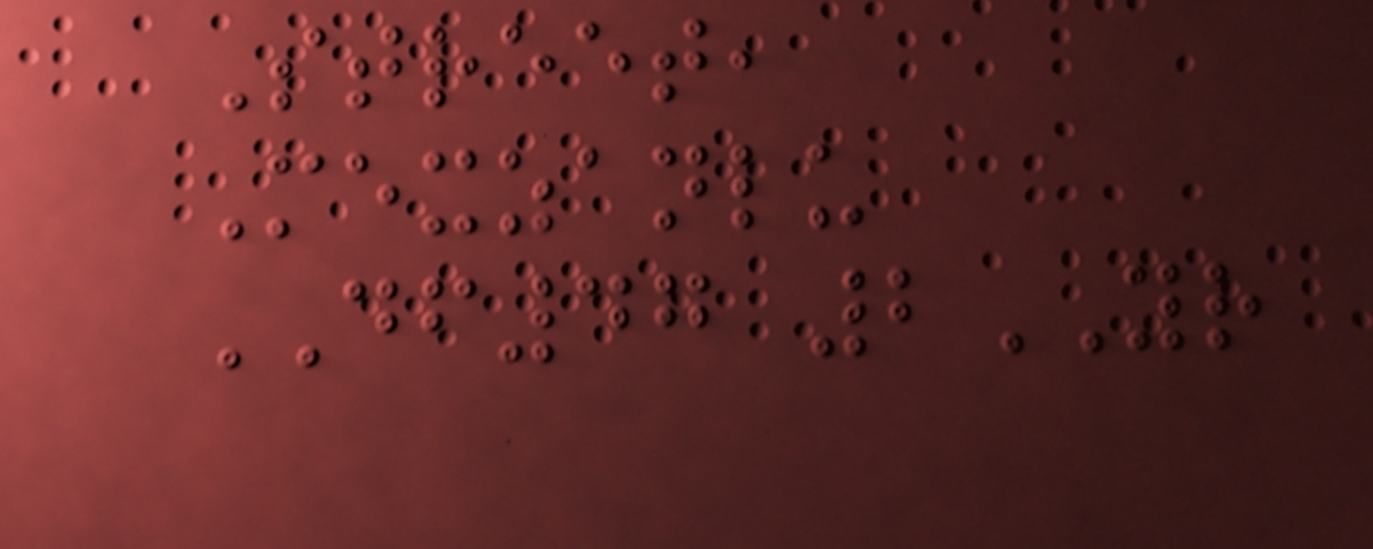Street,
Mexzanlu
DF47 2YR
